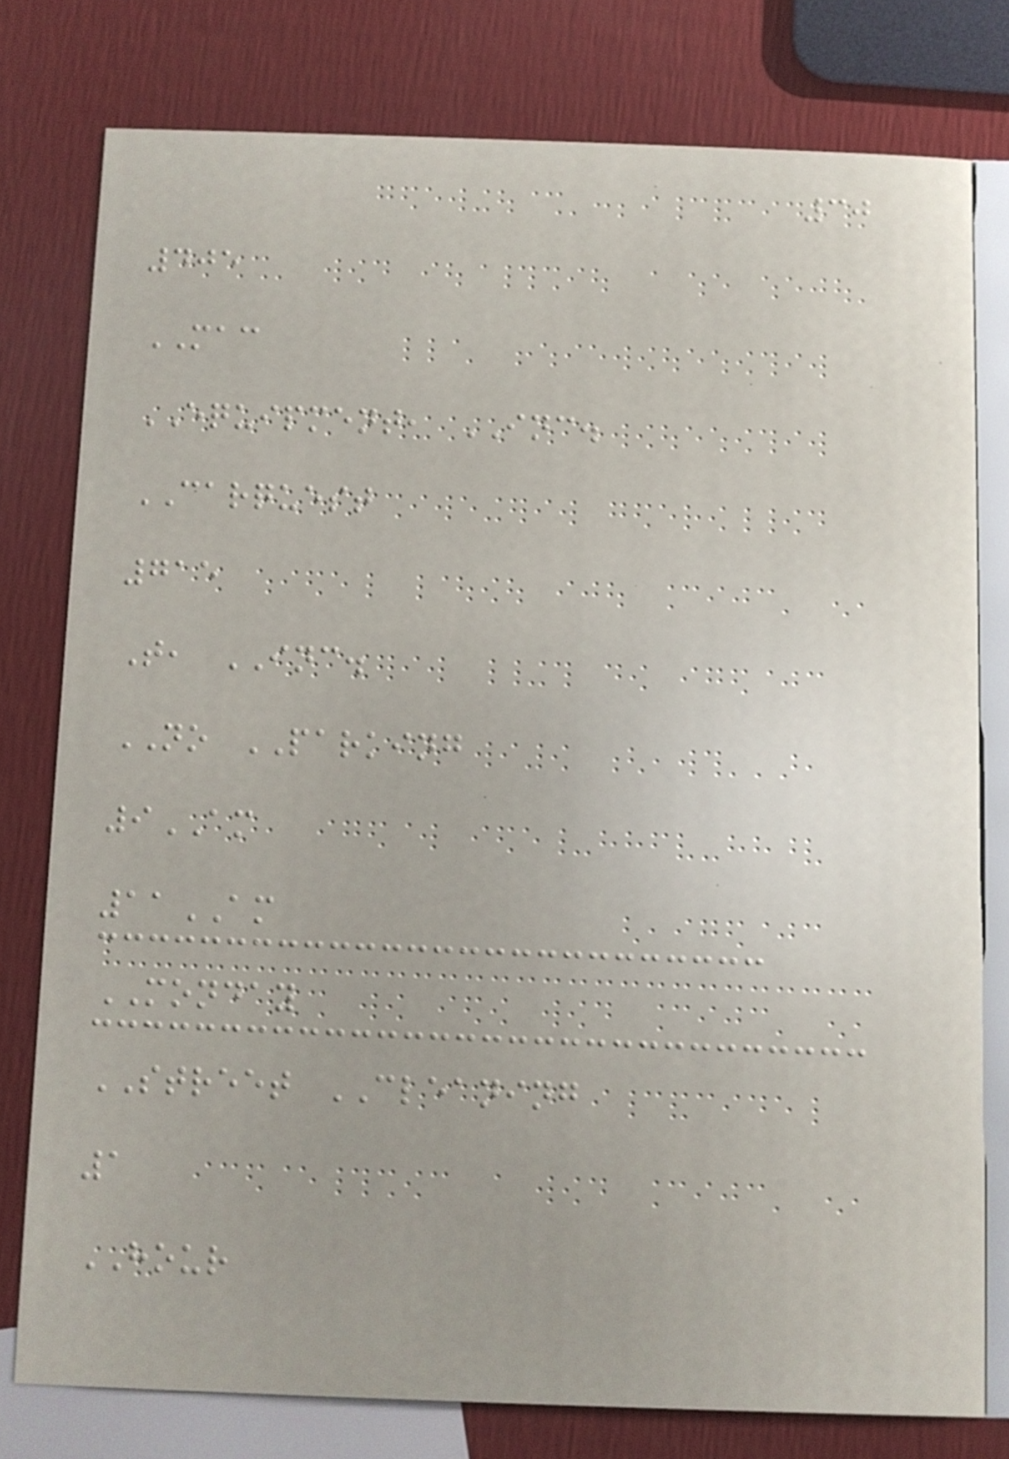30
405
MAC
EQUIPMENT, INC.
CARQUEST
715
T, INC.
NO PARKING
9AM
11AM
MONDAY
STREET CLEANING
1
HOUR
